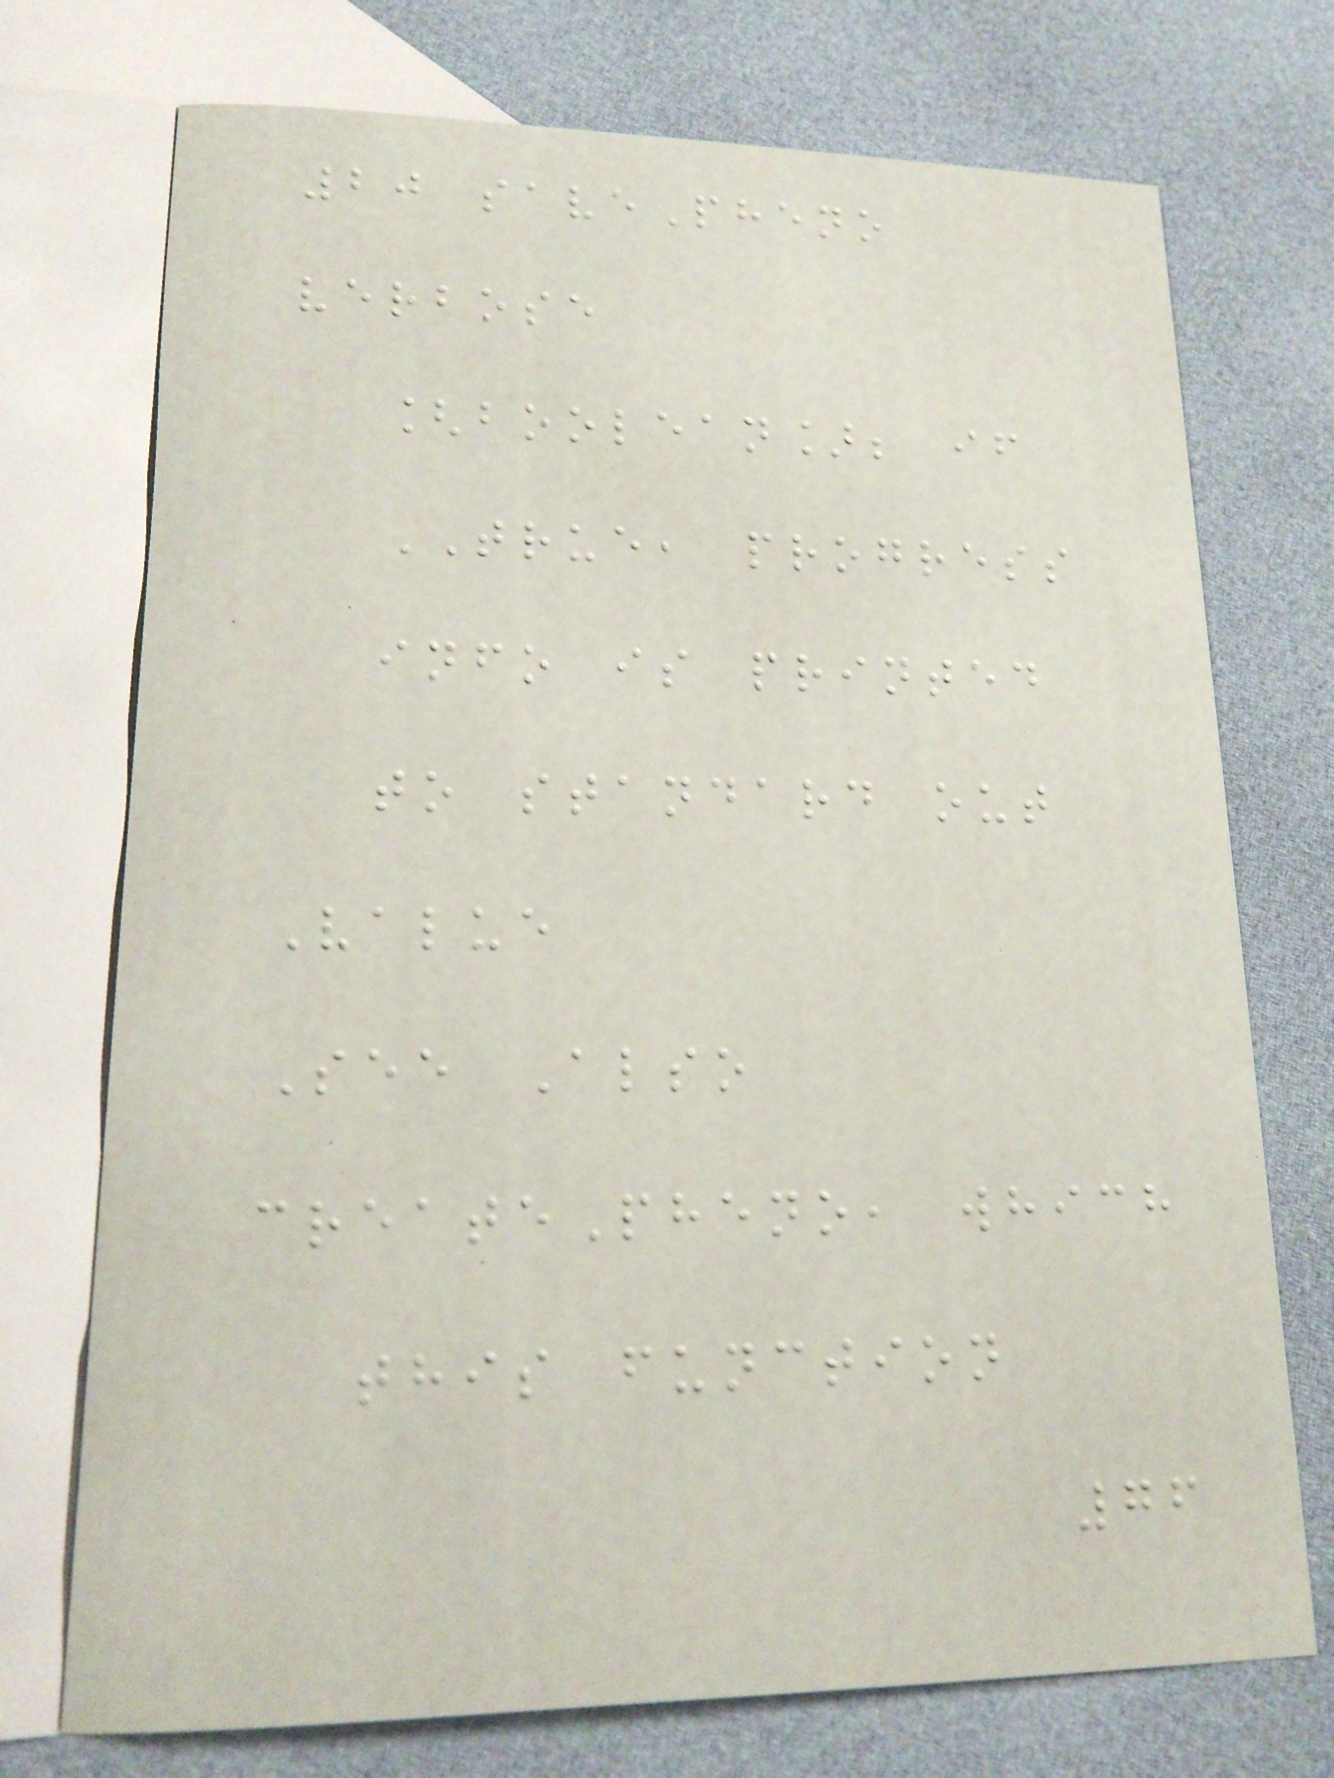20 savePheno
verbose
[boolean]; if
TRUE, progress
info is printed
to standard out
Value
See Also
createPheno, which
this function
76
